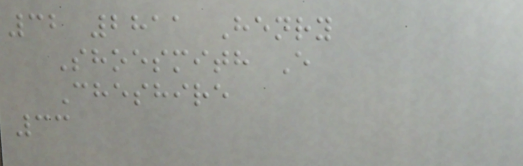32 2811 Henry
Shoesmith E
Cheshire
33
